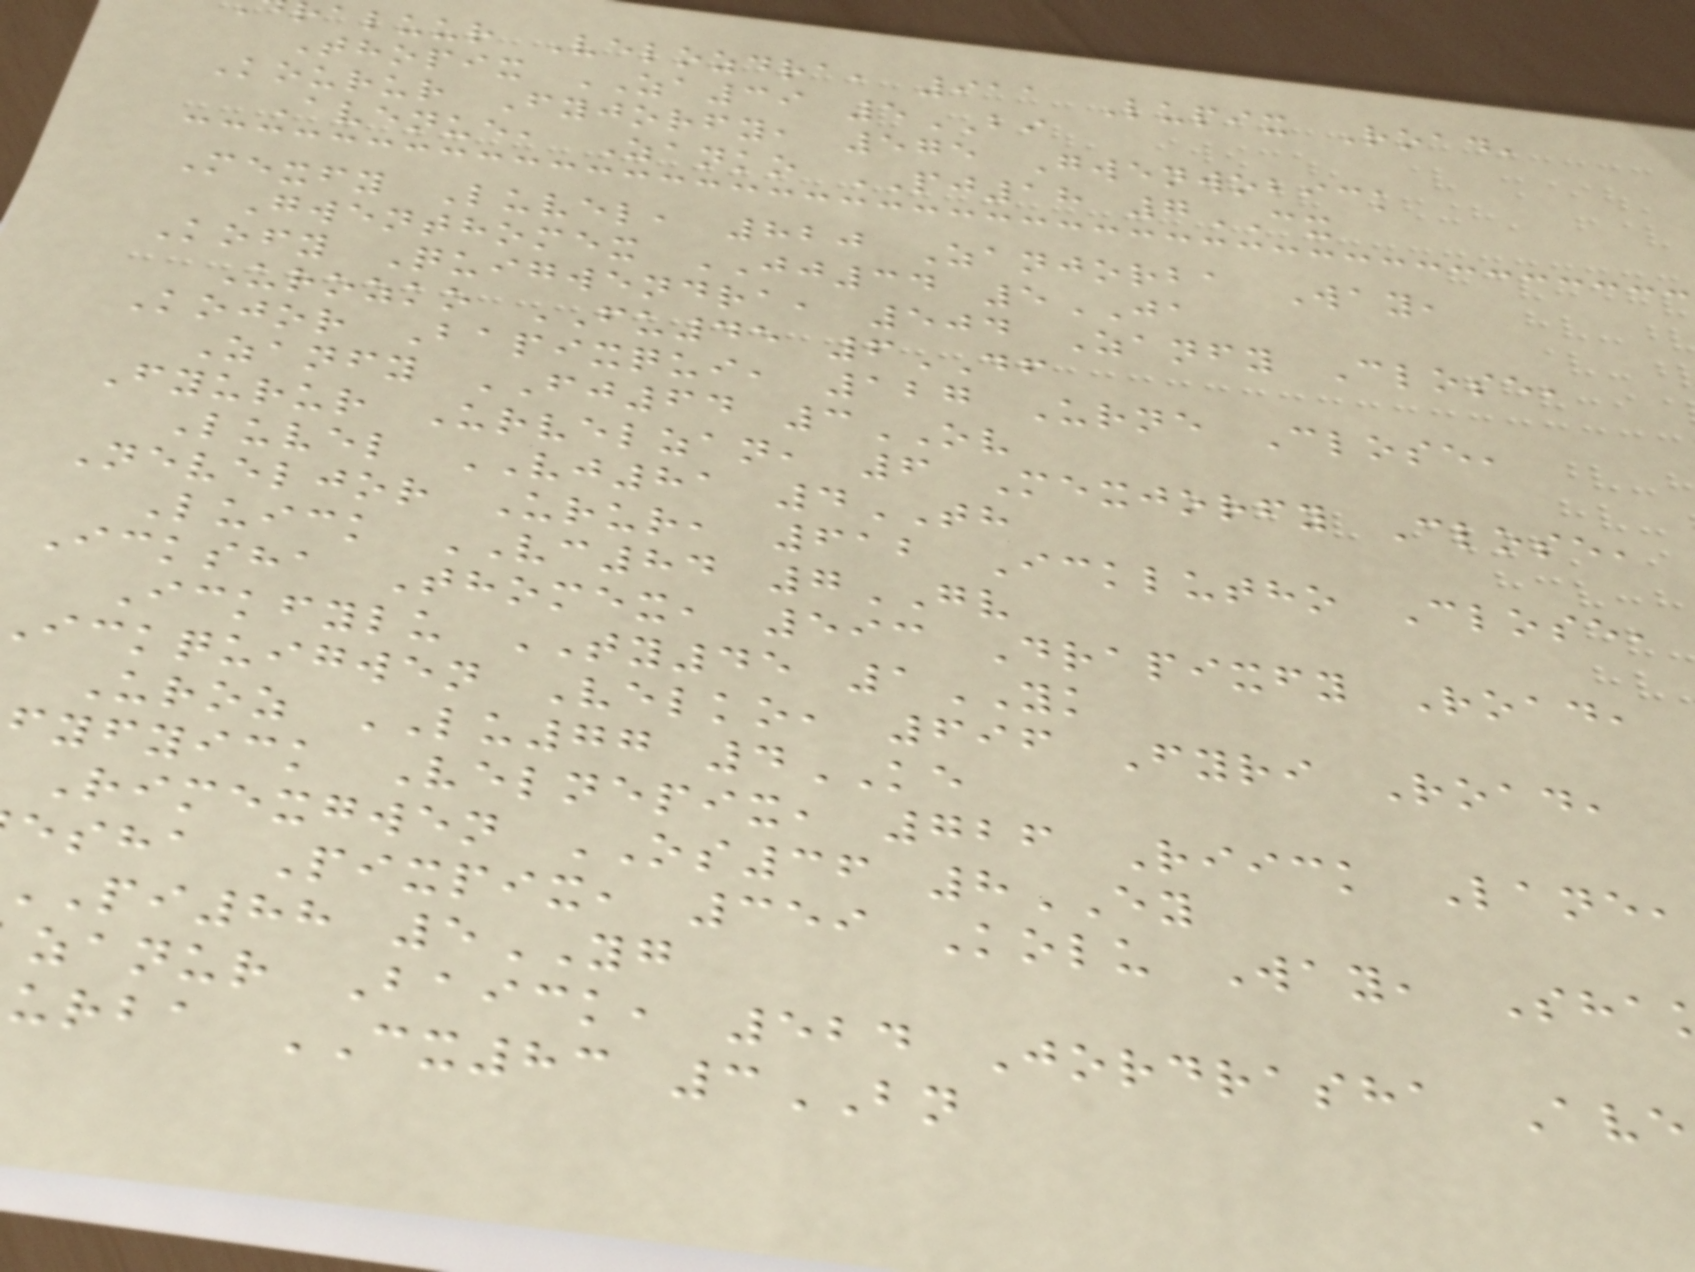aluur Velozdra, 911 Lupix Road,
Thopix ZA39 5BI
Kourur Fyjorfy, 575 Gwenwobick
Avenue, Zanko PJ18 7CX
Mexfy Luvel, 820 Zanjorba Way,
Gwenthomex JJ34 5JA
Kofy Quigwendra, 504 Zanfy Close,
Urozko FU45 6DF
Kojor Bapixqui, 127 Urne Close,
Zanfy FJ64 3OV
Fyurur Urvelzan, 6 Mexjorfy Close,
Luvel VJ81 4TH
Neveljor Urur, 612 Icklutho Close,
Luick VC84 7GV
Icksha Thomex, 593 Drapixfy Road,
Ickfylu TY45 1YK
ickquigwen Velko, 696 Fyri Road,
Uroz LU77 4KE
fyfyick Velnepix, 726 Riick Lane,
Rimexgwen OS36 8EY
esha Pixpix, 359 Kolu Way, Sha
pi88 5YG
zanur Baick, 524 Jordrasha Ave
urba CX83 3BN
